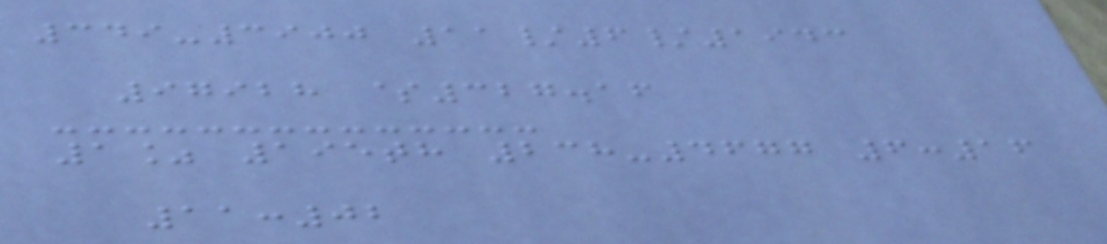349-3900 11/6/1943
97928 $327.16
1% 195th 238-4677 6:16
11:02
